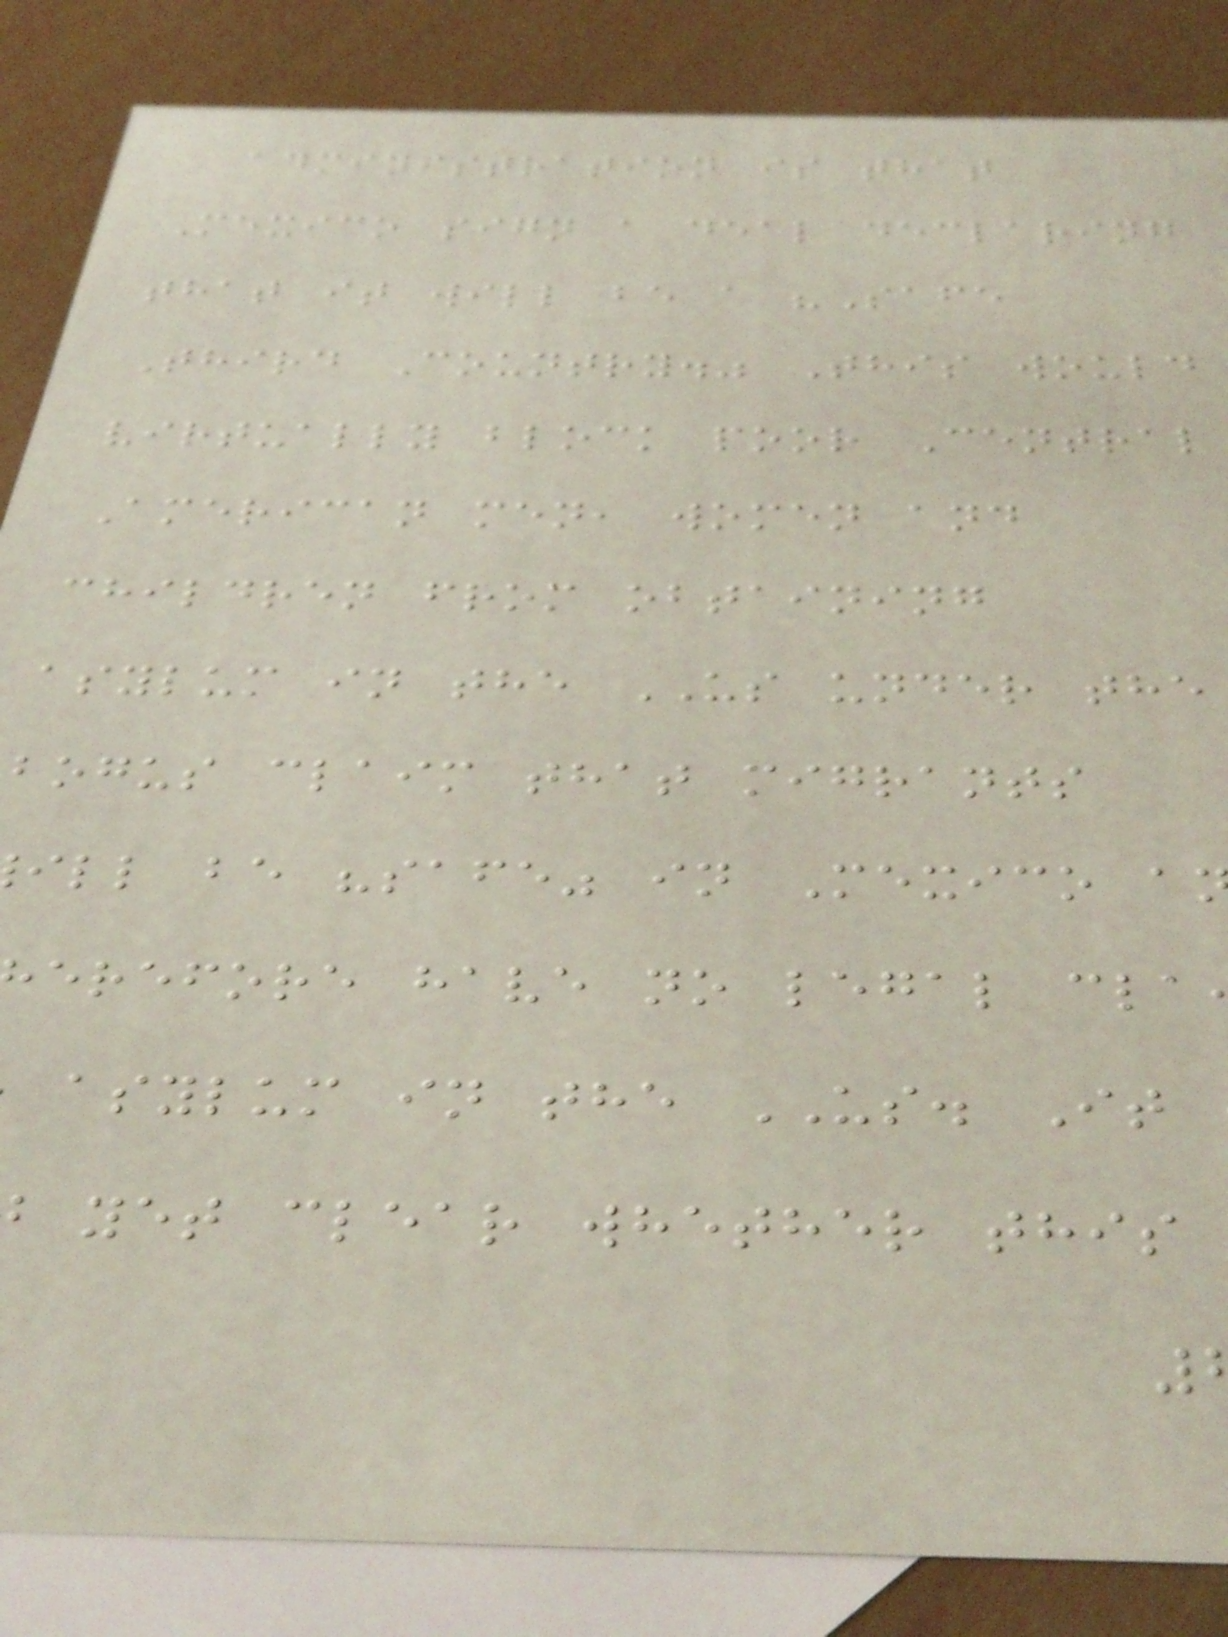administration is that
Mexico sign a deal declaring
that it will be a "Safe
Third Country." This would
virtually block poor Central
American men, women and
children from obtaining
asylum in the US under the
bogus claim that migrants
ill be "safe" in Mexico a
erefore have no legal cla
asylum in the US. It
yet clear whether this
